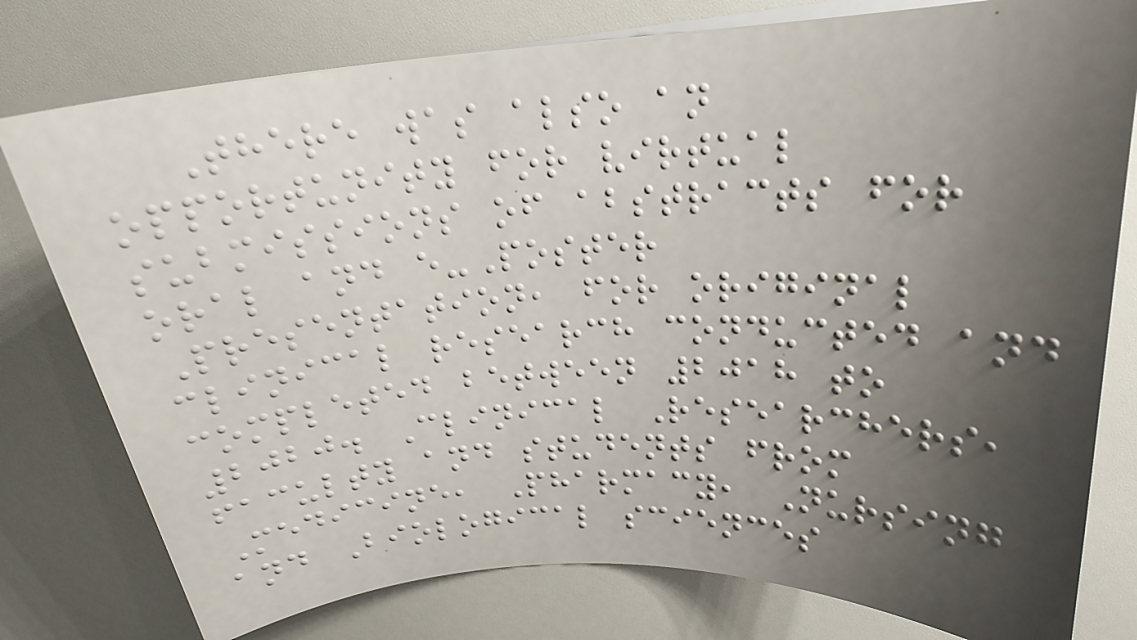There was also an
opportunity for virtual
submissions of abstracts for
oral and e-Poster
Presentation, for original
clinical research conducted and
completed between 2018 to
2020. Clinical Researchers,
faculty and students from
Medicine, Pharmacy, Nursing
and Biological sciences
